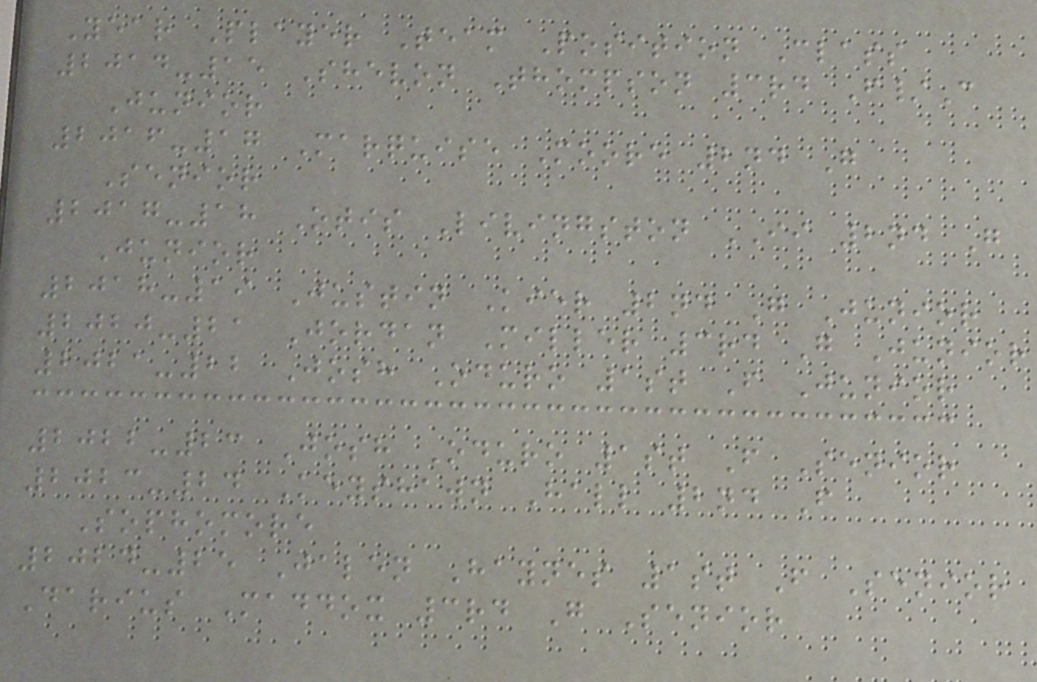Year Player Team Position Class
2014-15 Shevon Thompson 3rd F/C
Junior
2016-17 Marquise Moore 2nd G
Senior
2017-18 Otis Livingston II 2nd G
Junior
2018-19 Justin Kier 2nd G Junior
2020-21 Jordan Miller 3rd G Junior
2021-22 Josh Oduro 1st F Junior
2022-23 Josh Oduro 1st F Senior
2023-24 Keyshawn Hall 2nd F
Sophomore
2024-25 Jalen Haynes 1st F Senior
Darius Maddox 3rd G Senior
